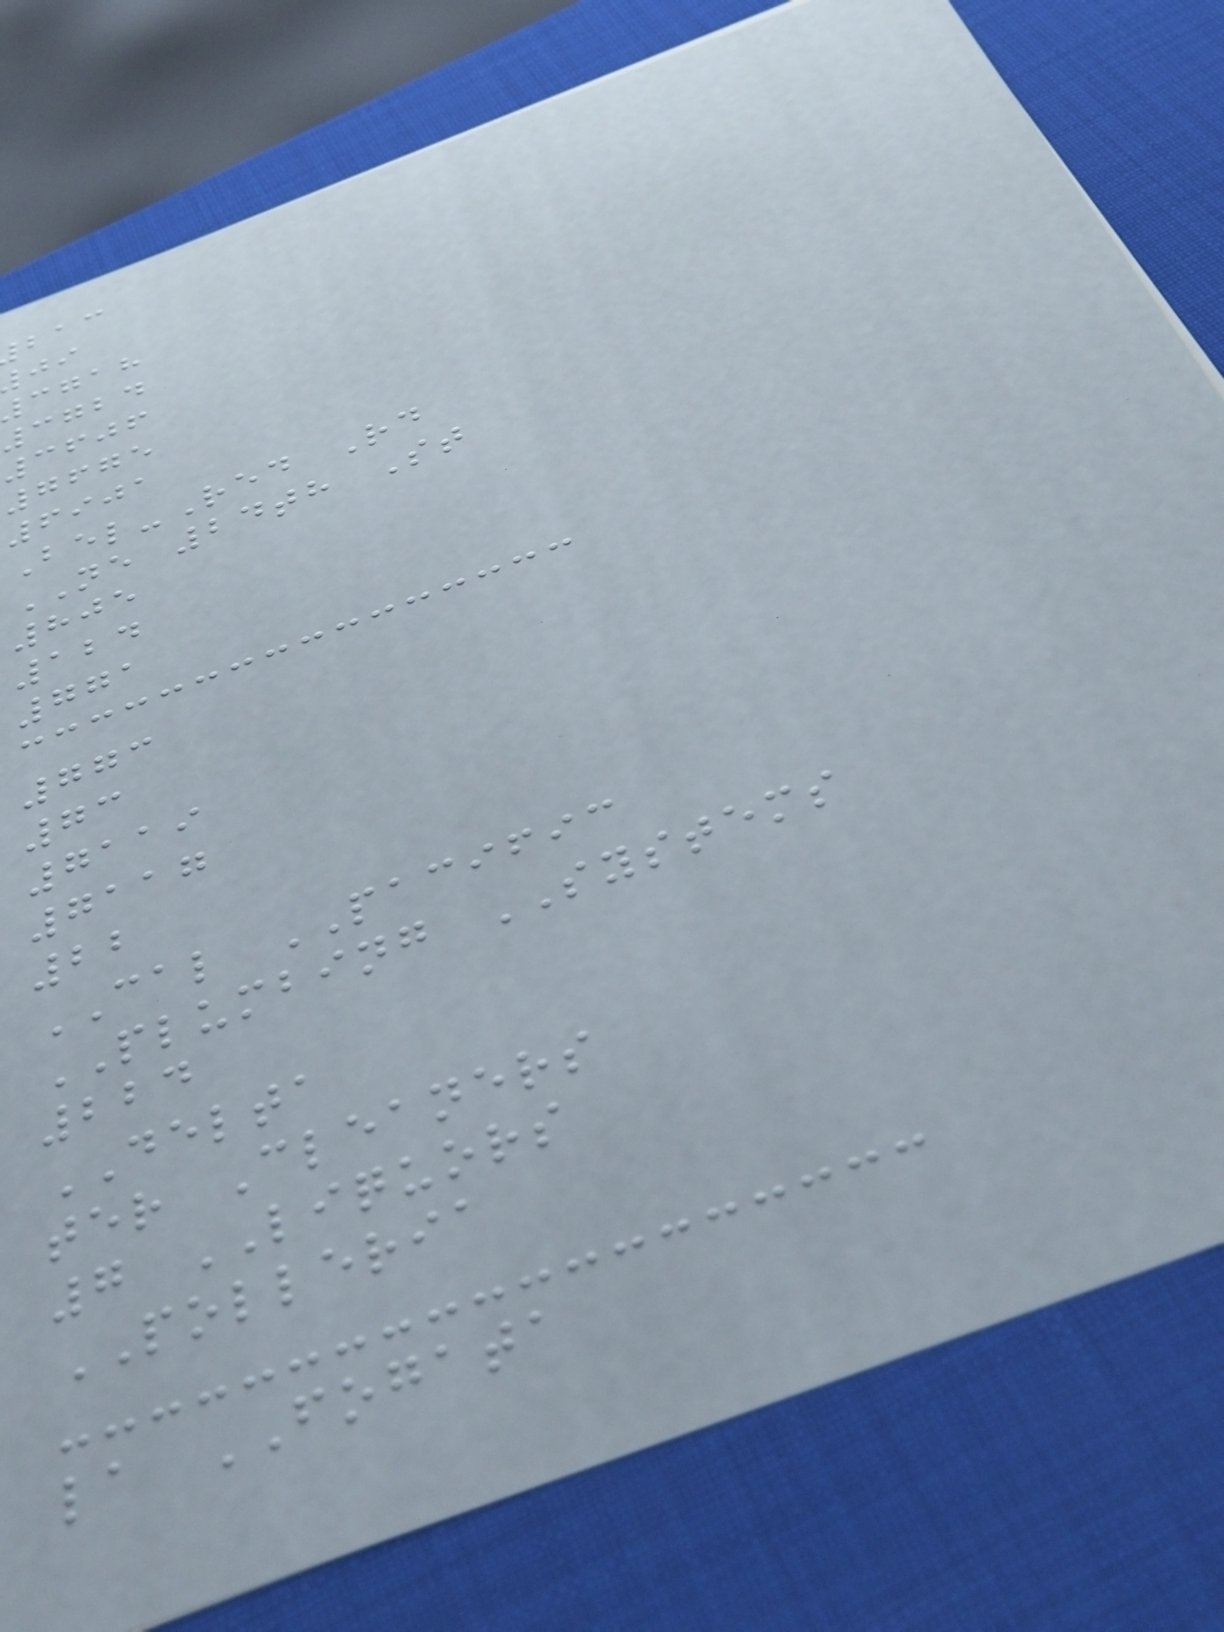cgah
3724
3606
7675
6901
Bel-Red Rd
NE 24th St
805
124
771
773
73
7119
7117
22
CAL PACIFIC
PLUMBING SYSTEMS
224
DELTA
ter Cleaners
7 LIQUORS
POLLERIA
la FOGATA
